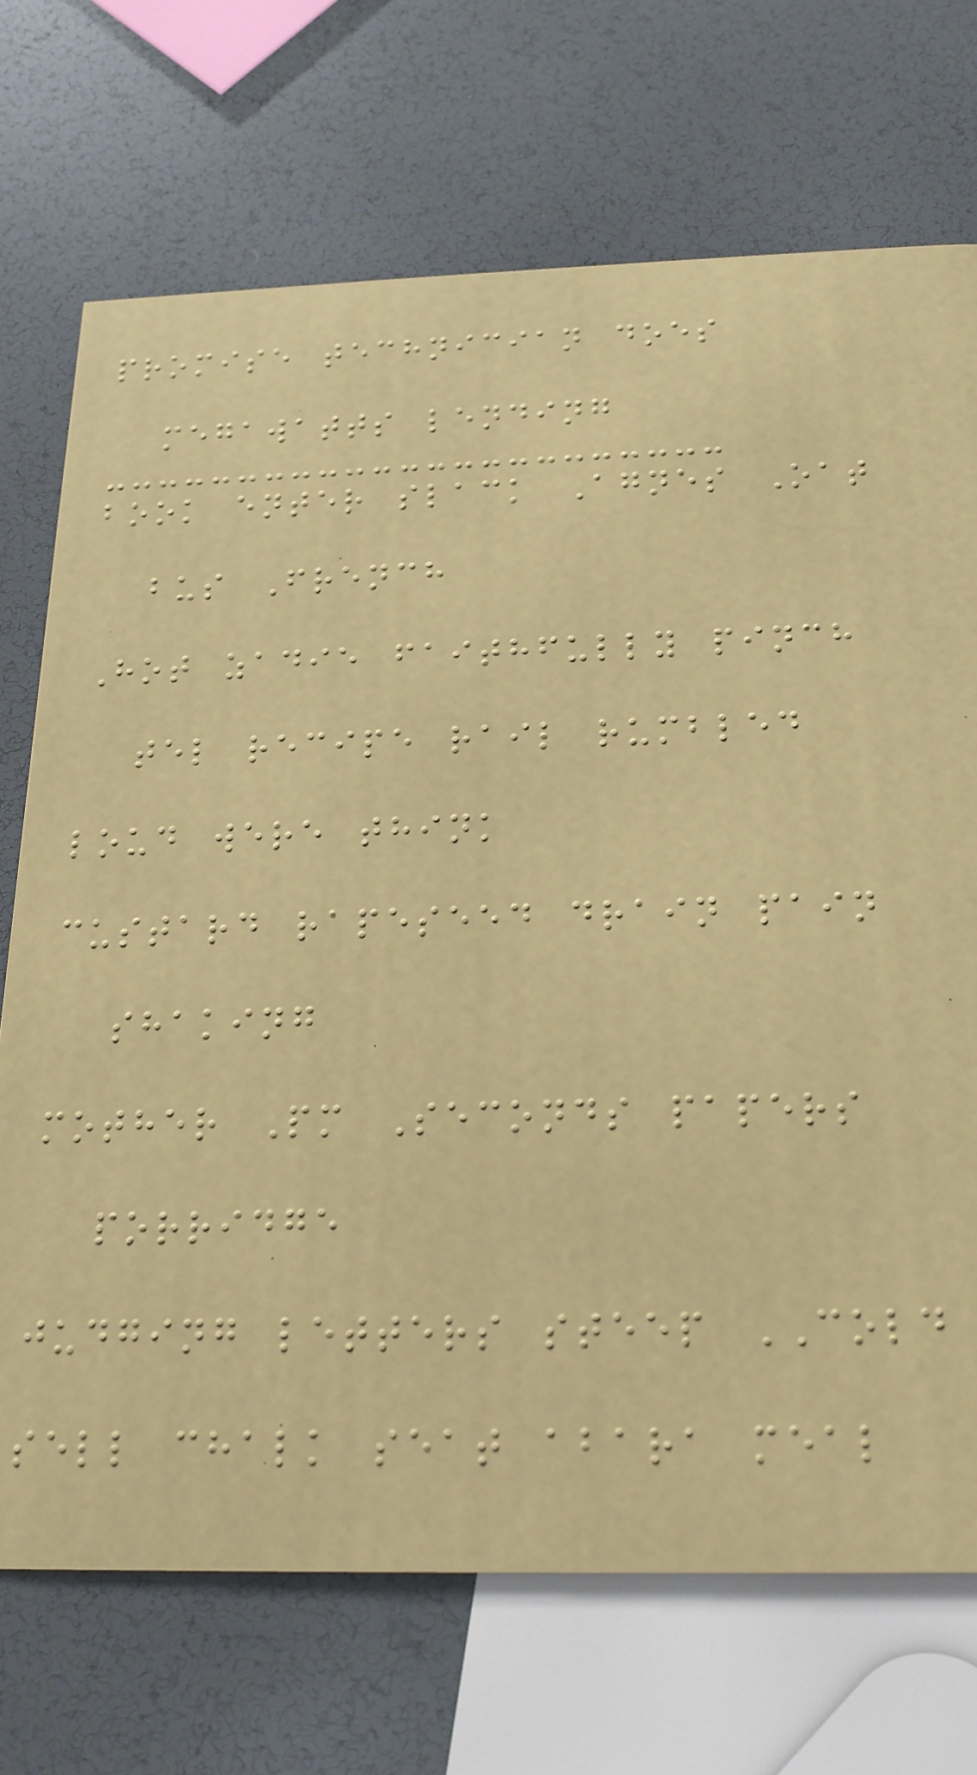promise technician does
megawatts lending
book enter slack Agnes Oat
bus French
Hot zadie faithfully pinch
tel recipe rail rumbled
loud were think
custard rapeseed drain pain
shaking
mother Pm Seconds papers
porridge
judging letters steep COLD
sell chalk seat abara meal
